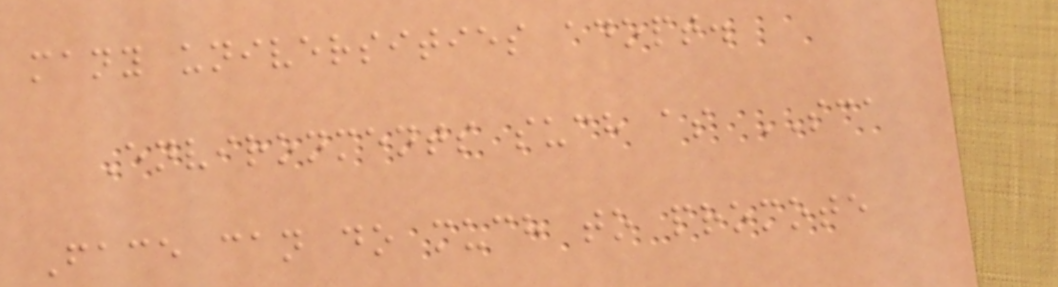many universities adopt.
Environments such as SCA
Face can do much to promote
